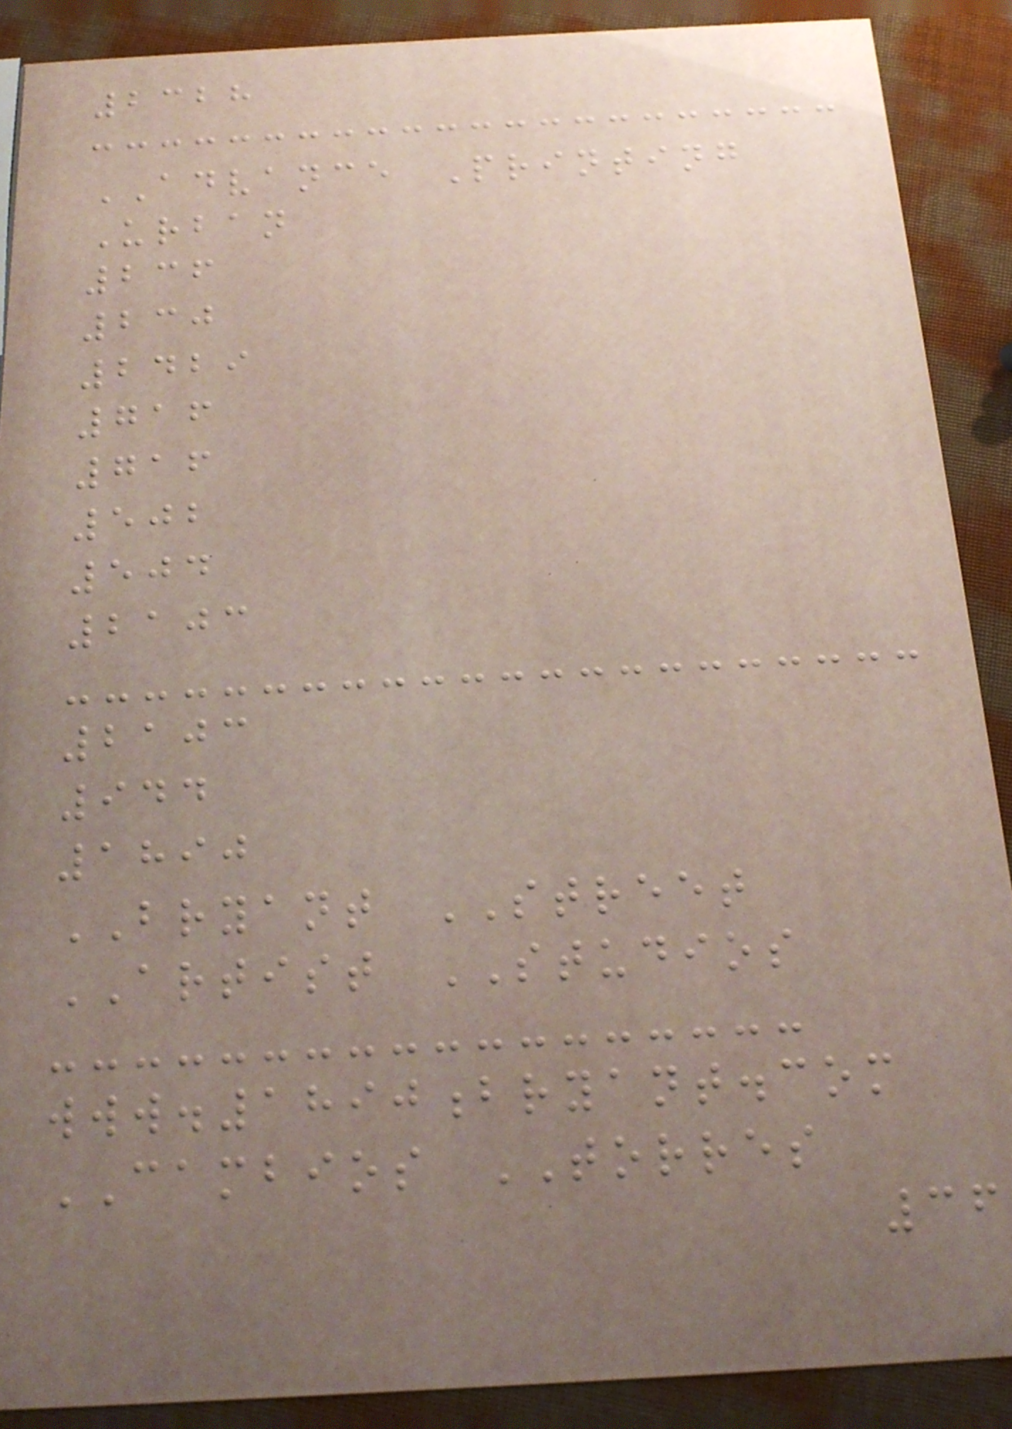2328
ADVANCE Printing
Urban
236
230
2429
716
716
502
504
2103
2103
944
1890
BRYANT STREET
ARTIST STUDIOS
www.1890bryant.com
CAMBIOS TORRES
36
